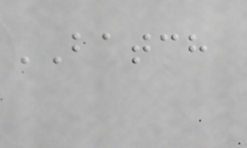BATCH
